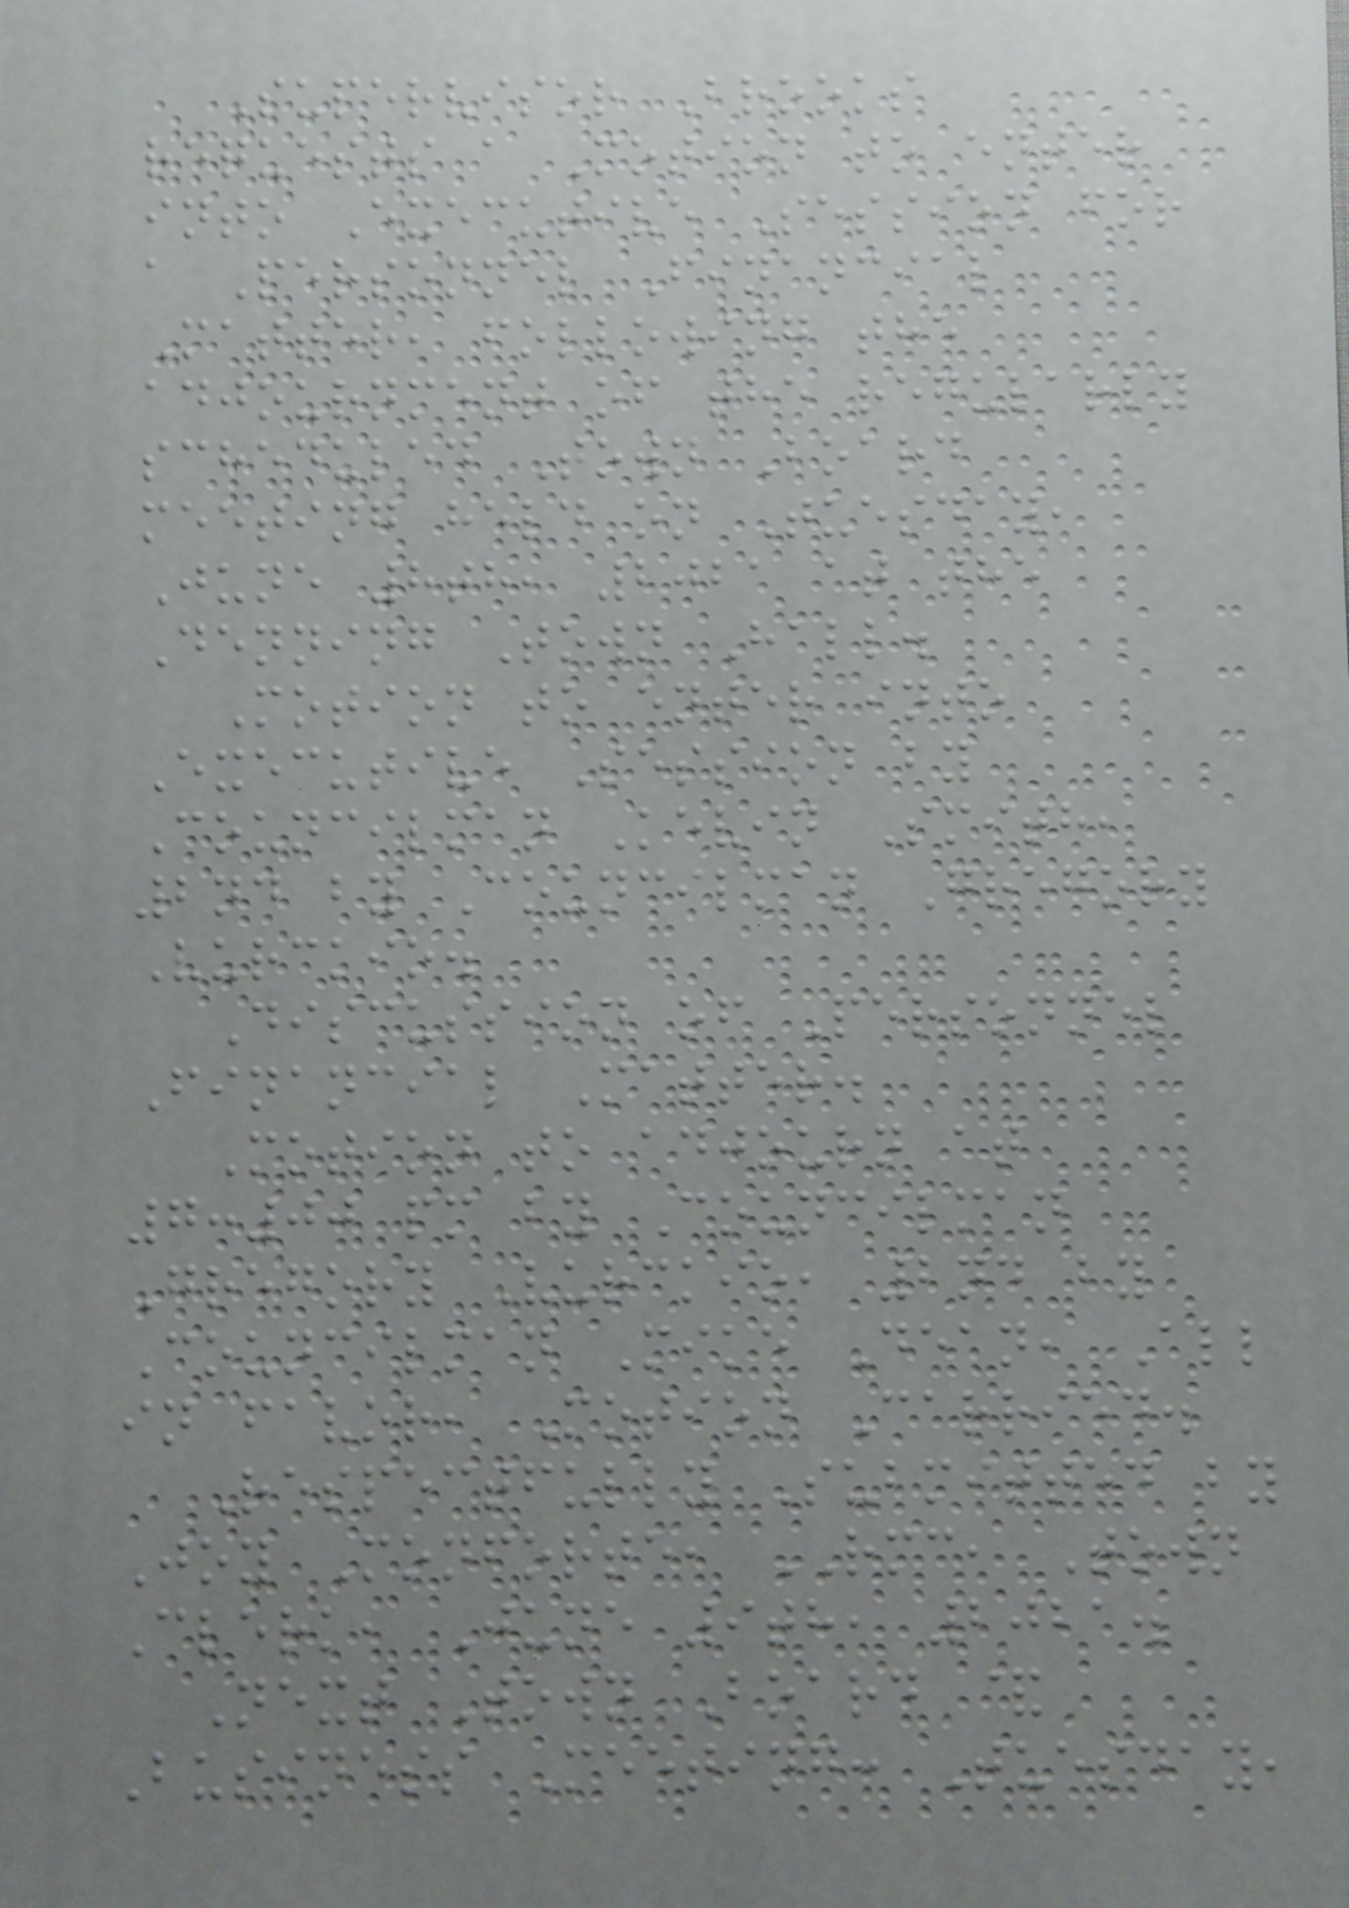Supervisor Brooks
requests a Motion to enter
into Executive Session for
a Personnel Financial
Matter, following the
adjournment of the regularly
scheduled Town Board
meeting held on Tuesday,
June 8th, 2021 at the
Denning Town Hall.
Motion to enter into
Executive Session by
Councilman Kevin Smith,
2nd by Councilman Gregory
Vurckio.
Discussion of Personnel
Financial Matter.
Motion to adjourn at
7:00 pm by Councilman
Gregory Vurckio, 2nd by
Councilman Mike Dean, All
in favor, Motion Carried.
Respectfully Submitted by
Joy Monforte, RMC, Town
Clerk, June 9th, 2021.
Next Town Board &
Business Meeting: Tuesday,
